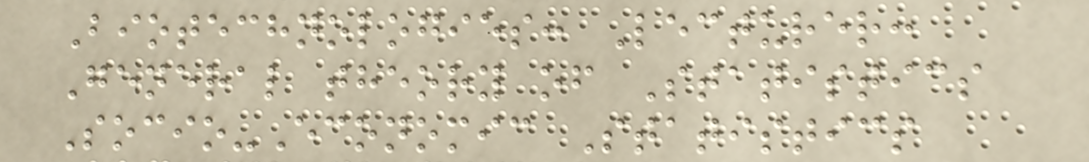Biotechnologies: Lecturer:
General theory of Statistics
Socio-Economic Statistics
